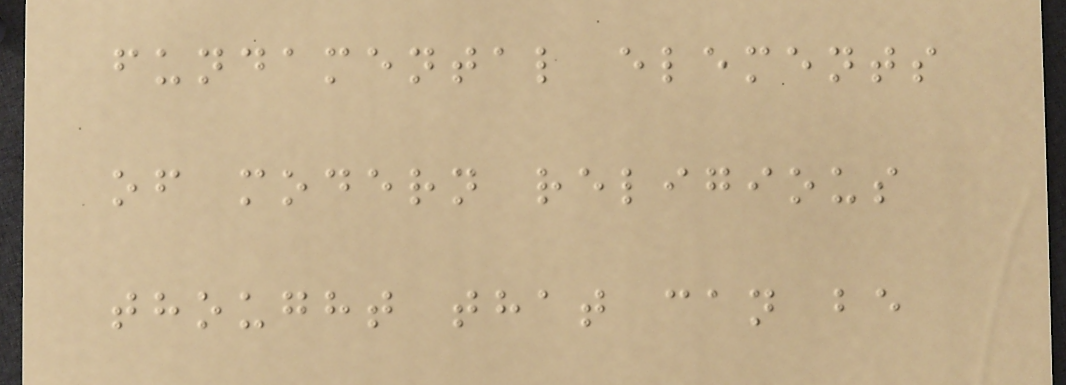fundamental elements
of modern religious
thought that can be
